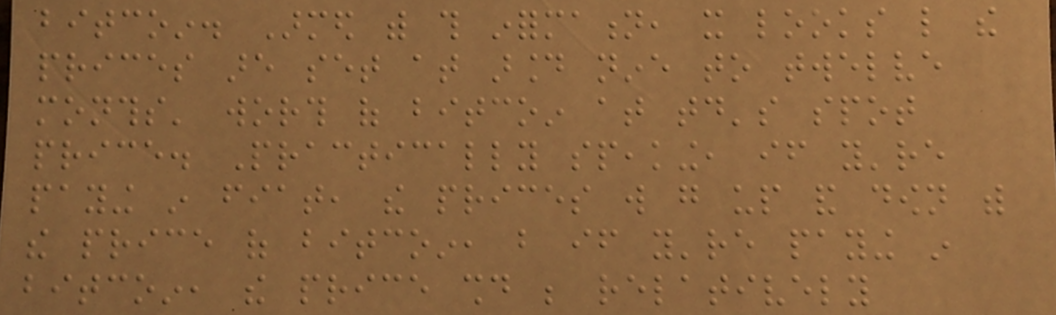bitcoin. Armed with this information, it looks like the
prices are set at around nine to twelve
months' worth of bitcoin at today's spot
price. Practically speaking, if you're
paying in fiat, the prices will go up and down with
the price of bitcoin, but if you're paying in
bitcoin, the price should be relatively
